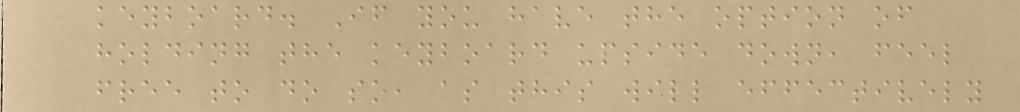keyboard. If you have the option of
holding the keyboard upside down, feel
free to do so, as this will effectively
